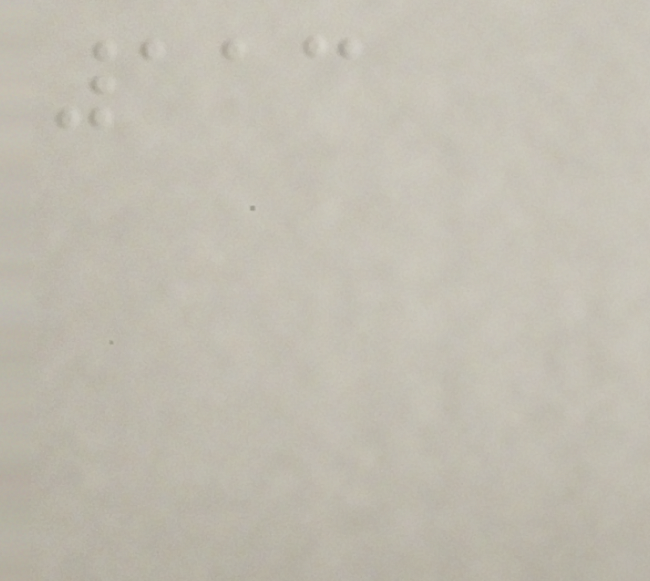113
